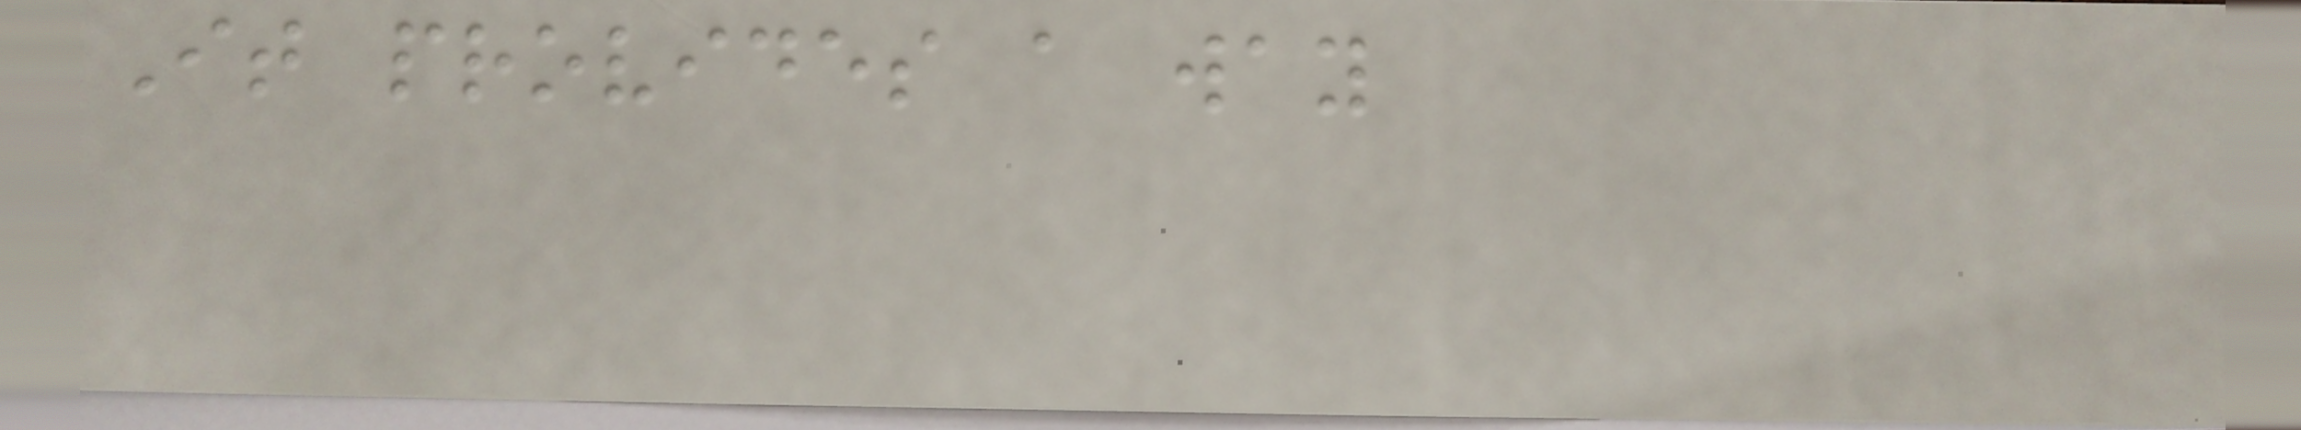It provides a way
